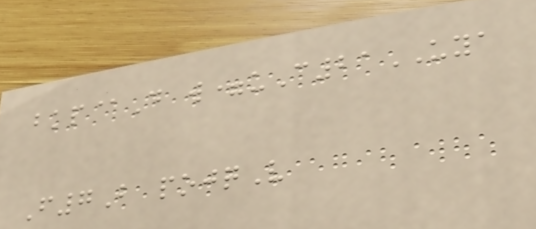bkp@D w=uC21UYA
F7B pojqV
